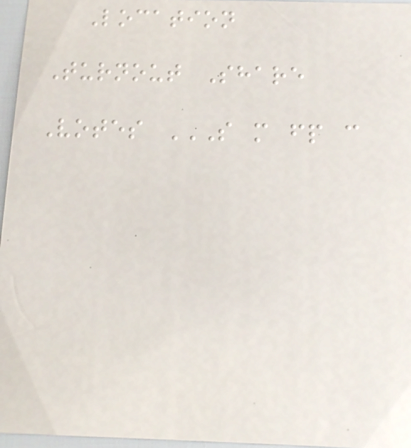Location
Turnout Share
Votes S M FP C
